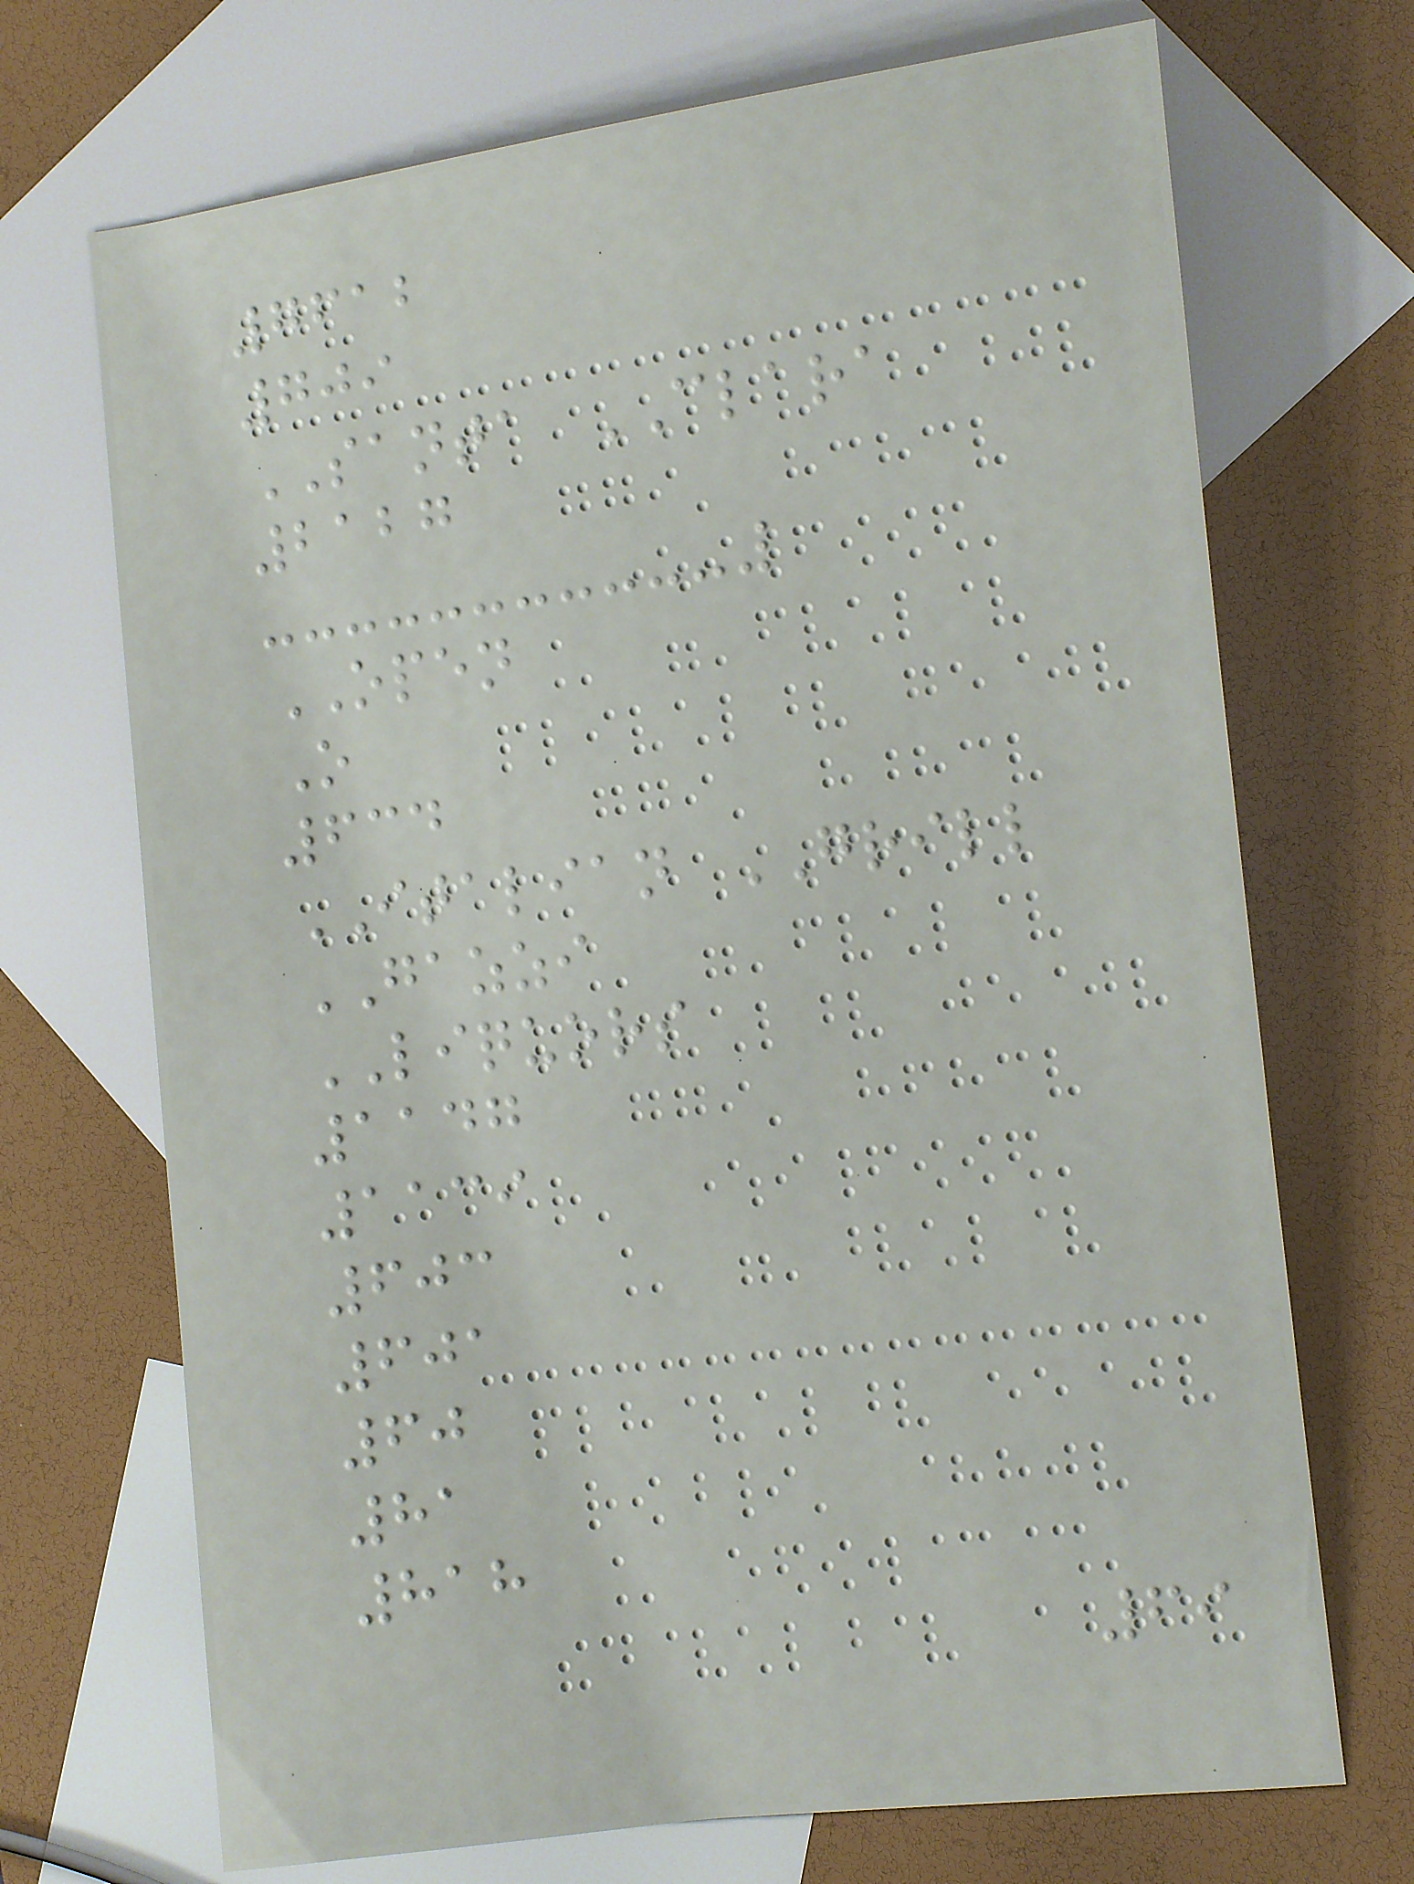7612
709
SANTA CLARA
2127
OPEN
O
634
ITALIAN GRILL
GAZZI
LIQUORS
1147
1139
603
601
60
81
818
69
